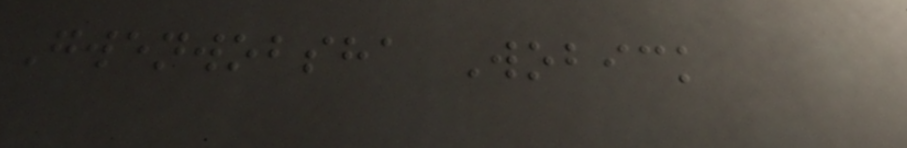Gwenwobsha Wobick
